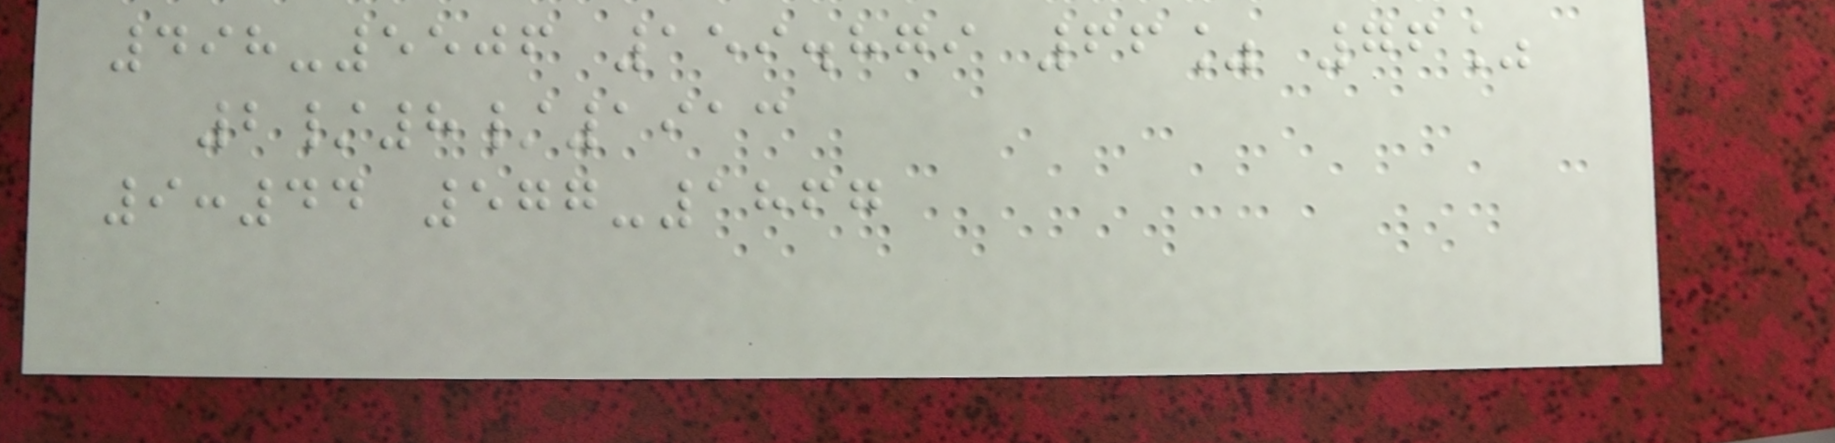498-5506 159.879 66% 76%
2/8/1913
9:44 577-1867
